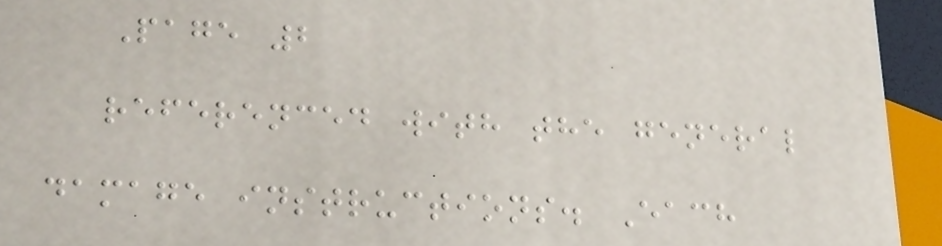Page 2
referenced with the general
damage instructions. Each
